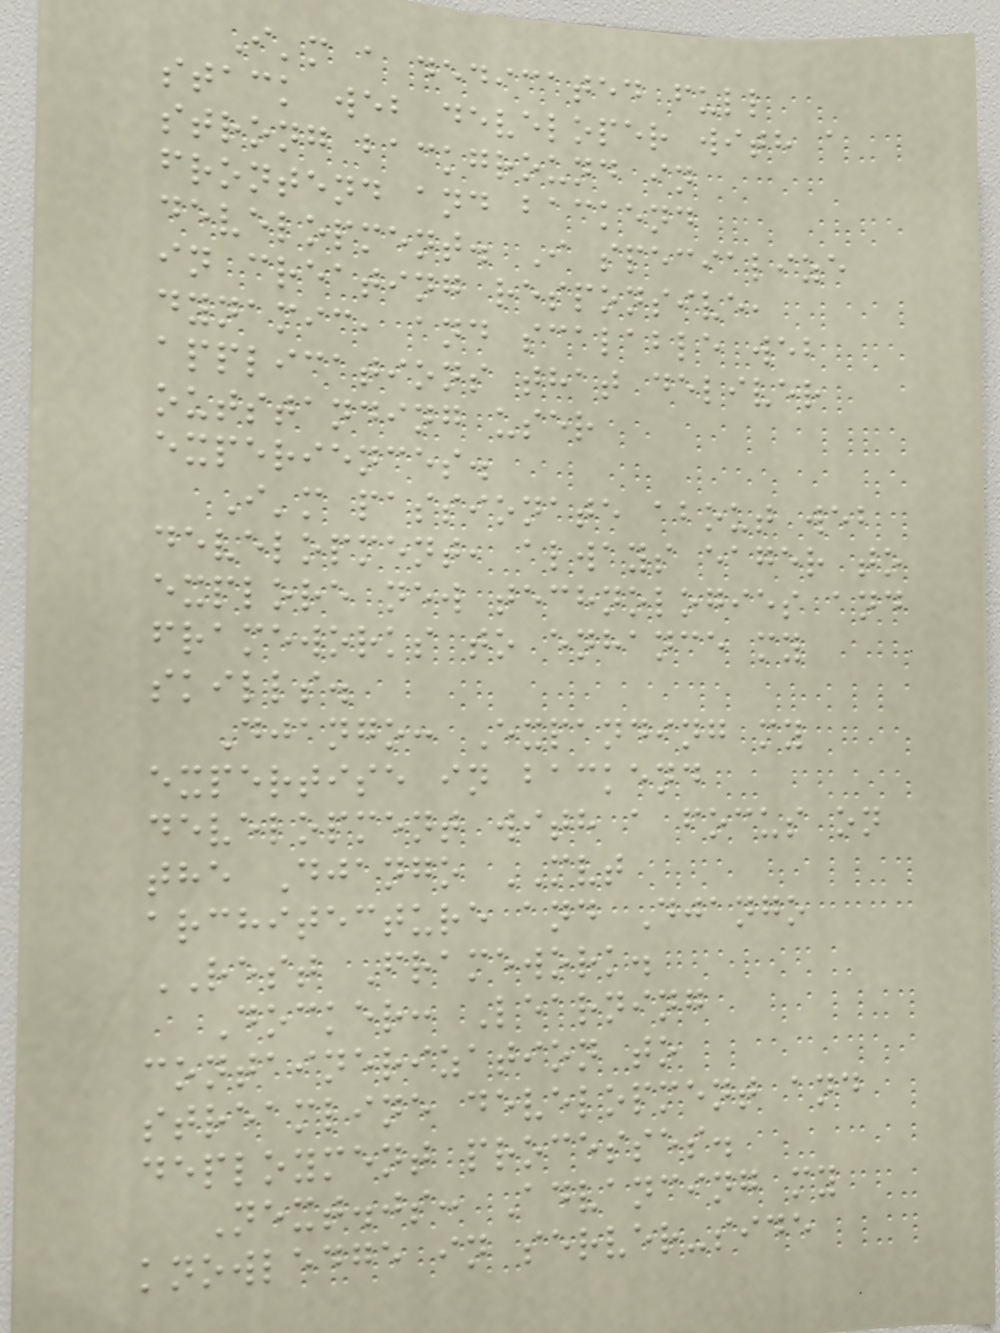I'm a dedicated full
stack web developer with a
strong background in
frontend and backend
development. I specialize
in creating responsive,
dynamic, and scalable web
applications that deliver
outstanding user
experiences.
I'm passionate about web
development, always eager to
explore new technologies and
frameworks to enhance my
skills.
Django: Expanding my
expertise in backend
development with a focus on
the Django MVT
architecture and Django
REST Framework.
Docker: Learning
containerization to
streamline development and
deployment processes.
Next.js: Advancing my
knowledge in server-side
